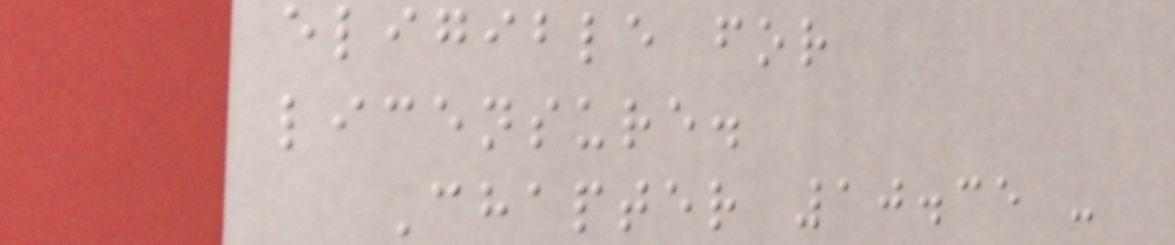eligible for
licensure.
Chapter 10.35 -
